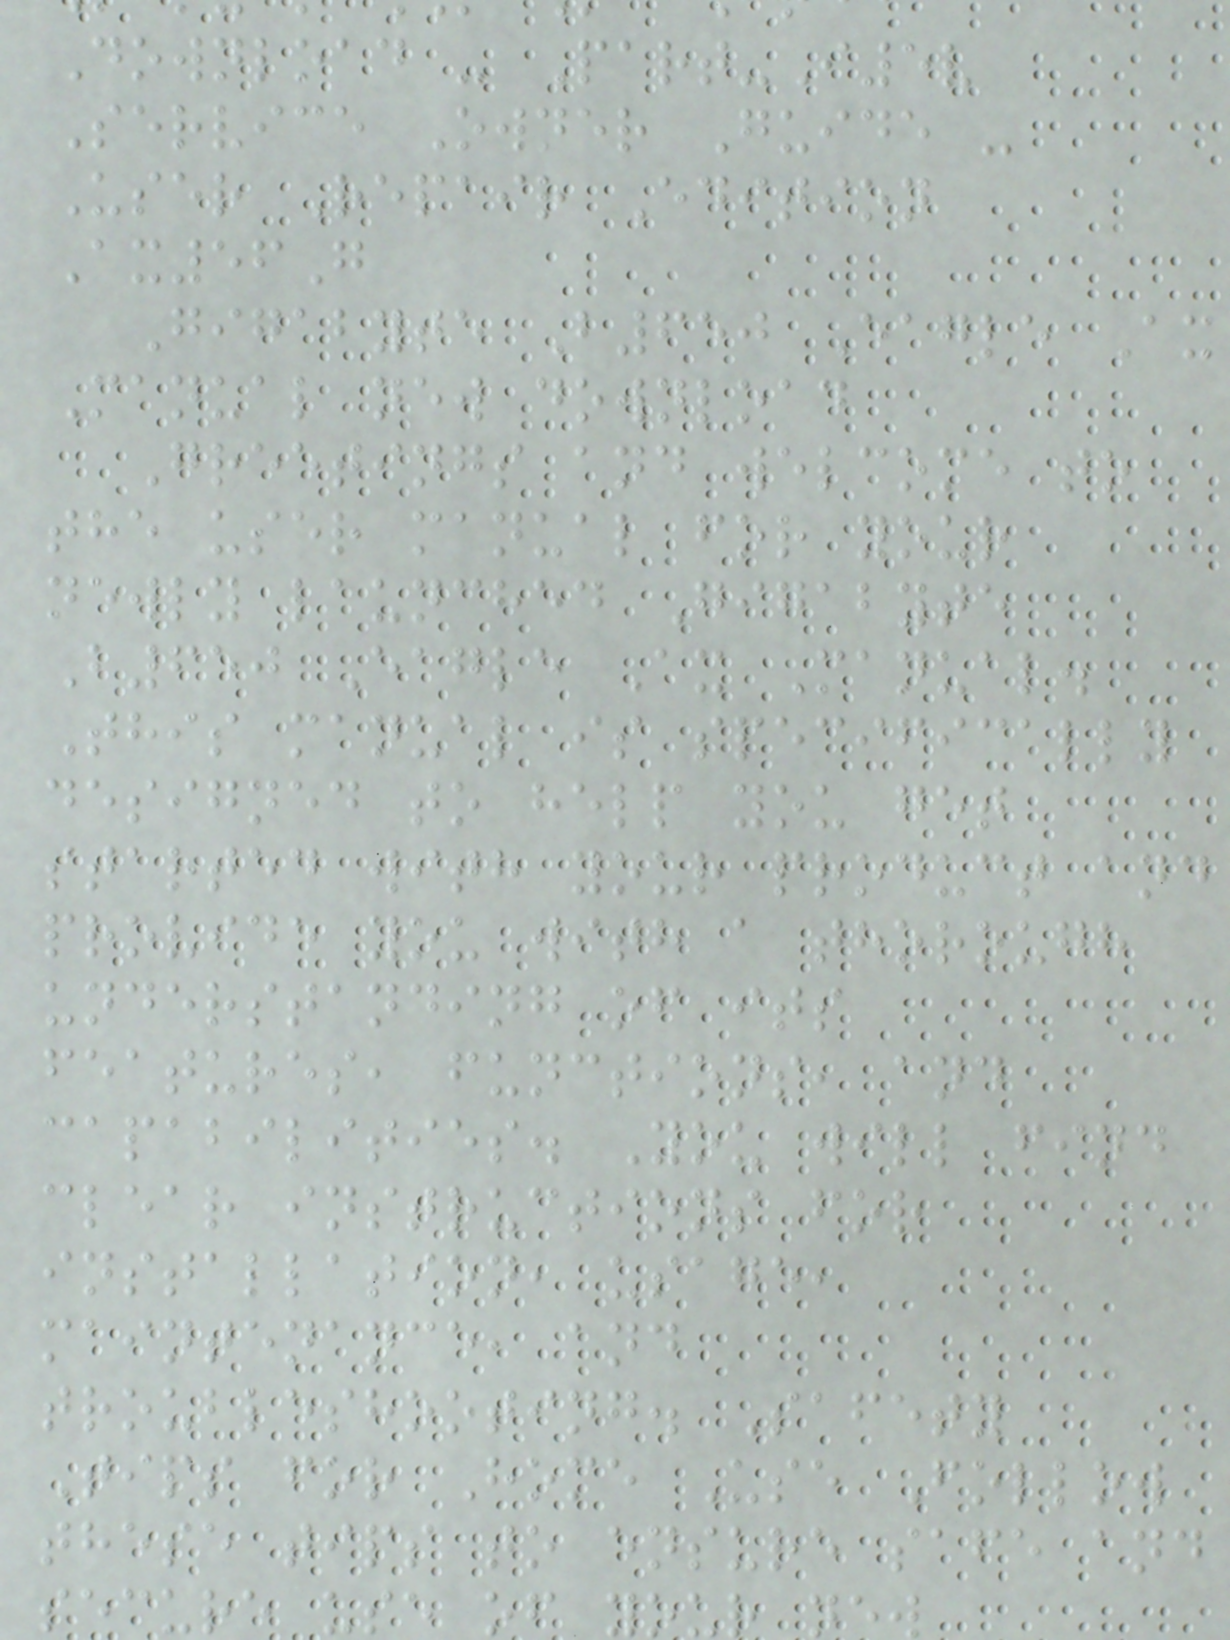Download - Part-I5v
Service Owner Guide -
User Repair Edition
Ax56G
Gigabyte B650 Eagle Ax
Manual new download
Greetings and welcome to
the user manual for your
newly launched Gigabyte
B650 Eagle Ax Manual.
This manual is specifically
designed to help you get
started with your product and
provide you with a thorough
understanding of its
features, functions, and
capabilities. You will find
clear instructions for
installation, usage,
maintenance, and
troubleshooting. Safety
Tips for Home Use Follow
these tips to ensure safe and
secure use of your
